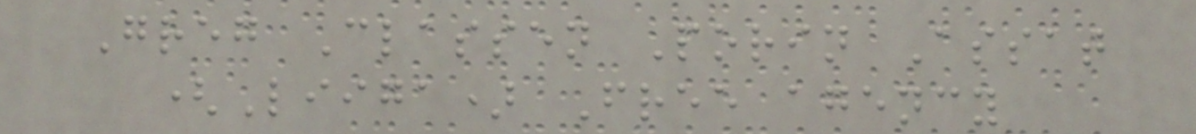Greg Classen Porin Assat
(Liiga) Free agency
